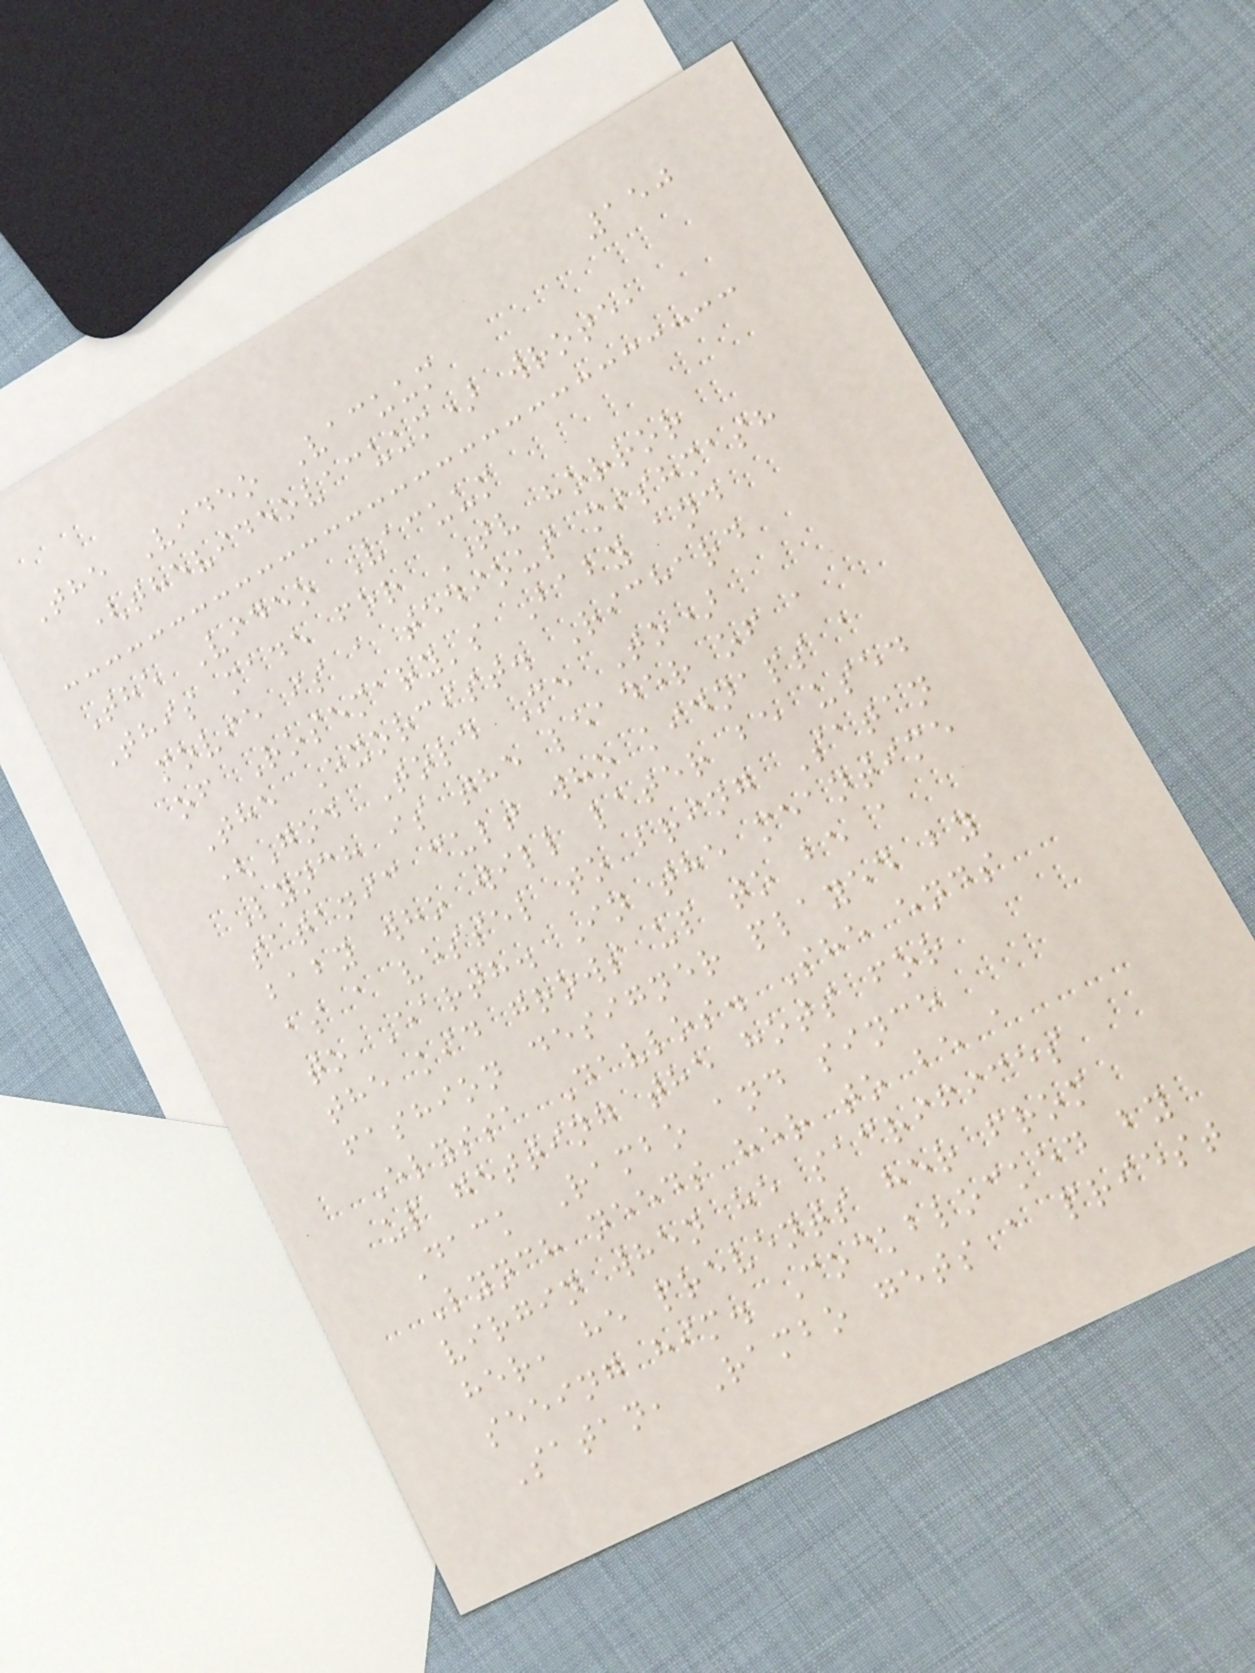150
The Video Vacuum
(thevideovacuum) wrote,
The Video Vacuum
This made for TV horror
movie is a tedious mishmash
of Rosemary's Baby and
The Exorcist. Richard
(God Told Me To)
Lynch is the leader of a
satanic cult who kidnaps a
baby who will later be used
as a vessel to bring Satan
to Earth. In the meantime
the kid grows up to be a
fashion designer played by
Elyssa Davlos. She ends
up getting the hots for
Dack Rambo and since
Lynch needs her to be a
virgin when he sacrifices
her, he prevents her from
seeing him. Cockblocked by
Satan, Rambo gets a priest
